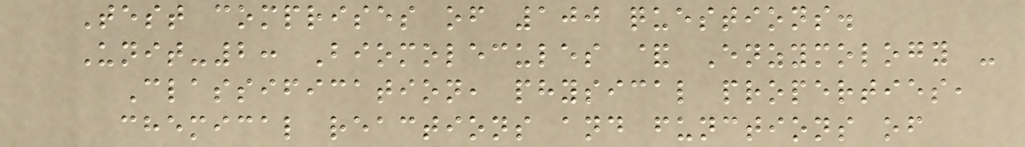Test comprises of 100 questions.
Unit-2: Biomolecules & Enzymology -
Classification, physical properties,
chemical reactions and functions of
